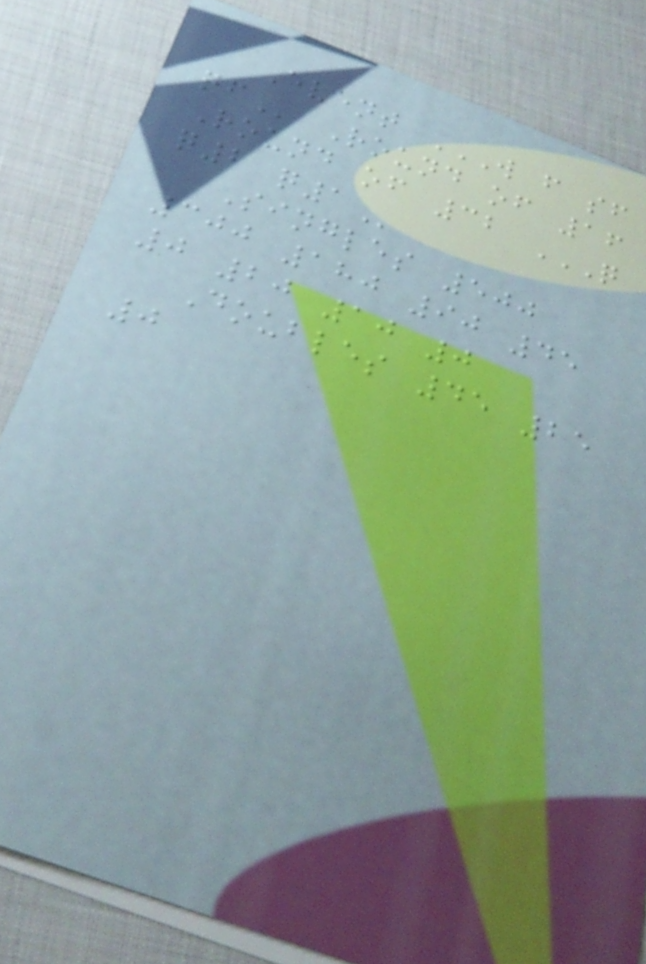Event W F SF
QF Round of 16
Round of 32 Q
Q2 Q1
Singles 500
300 180 90 45
0 20 10 0
Doubles 45 25
0
